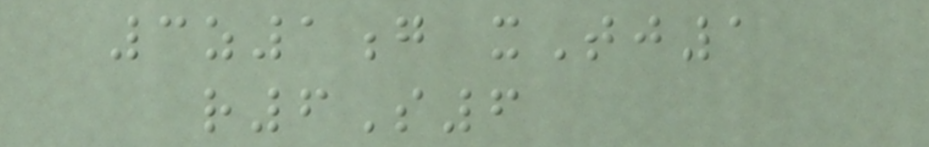3z1g xTj1
r6S6
